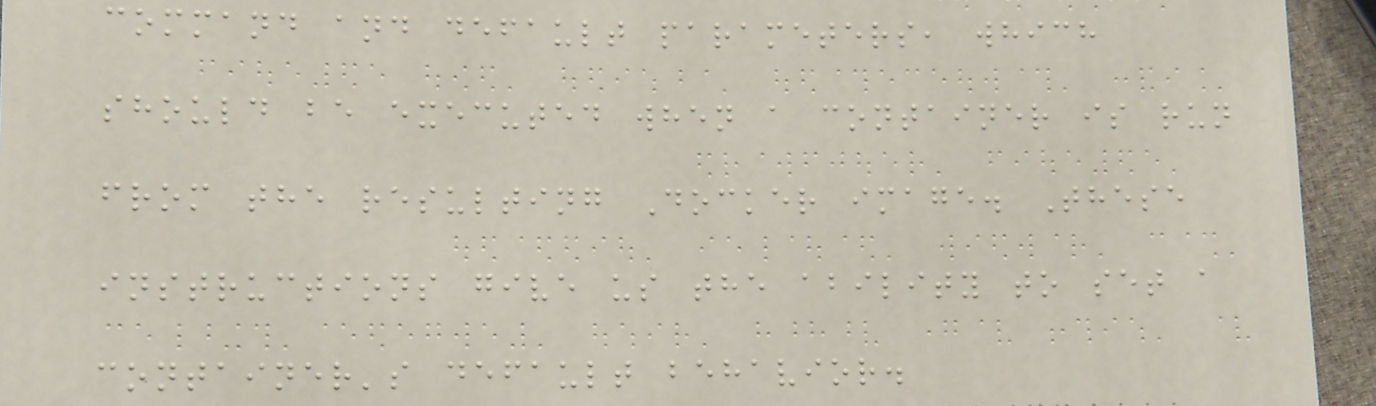command and default parameters, which
should be executed when a container is run
from the resulting Docker image. These
instructions give us the ability to set a
container's default behavior.
